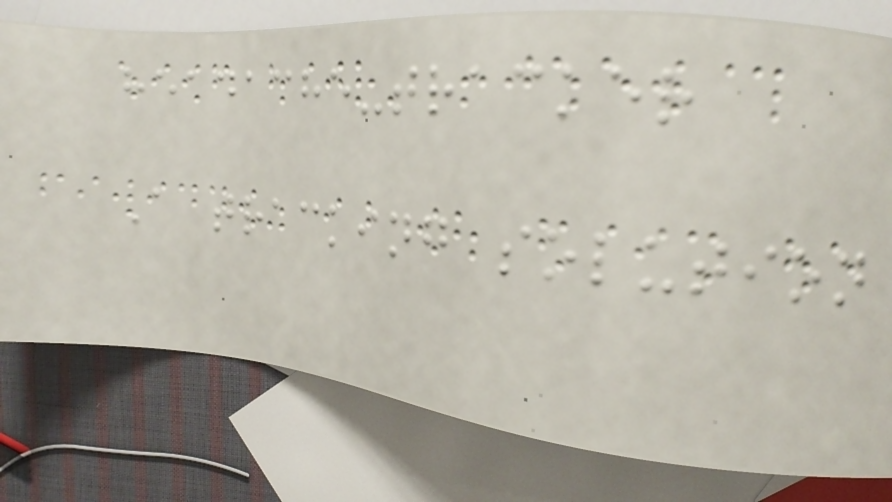headache-tracker
A tracking solution
